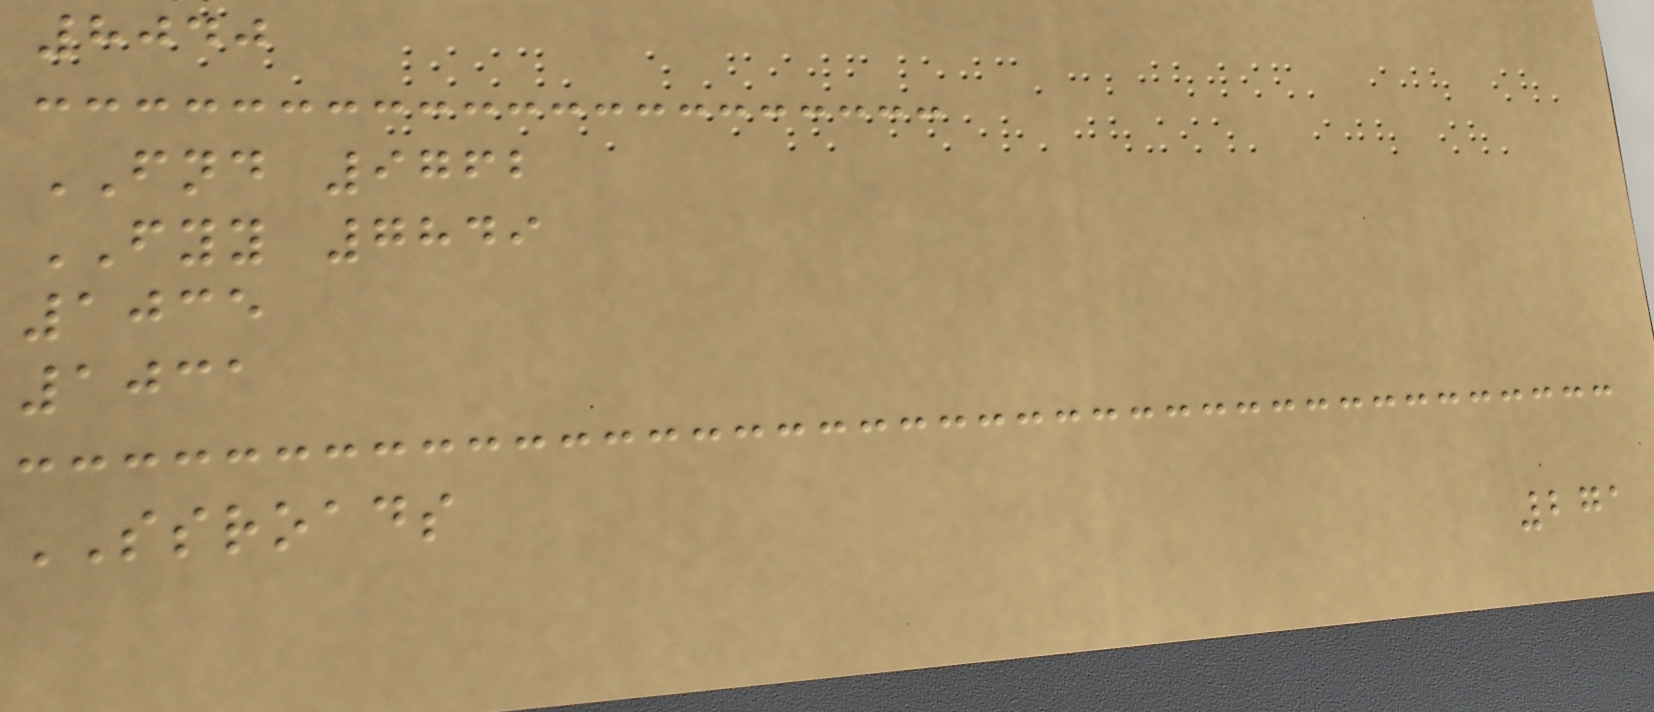8040
FND 9762
FYY 7849
1035
1031
SSROADS
271
